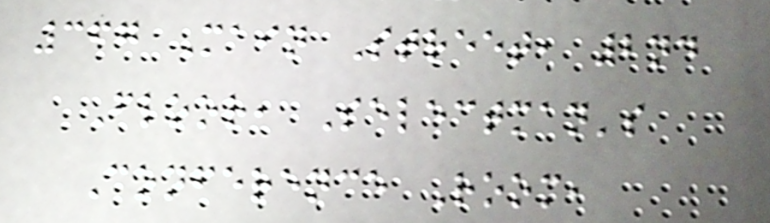367 Main Street, 2nd
Floor, Selectman's
Conference Room,
